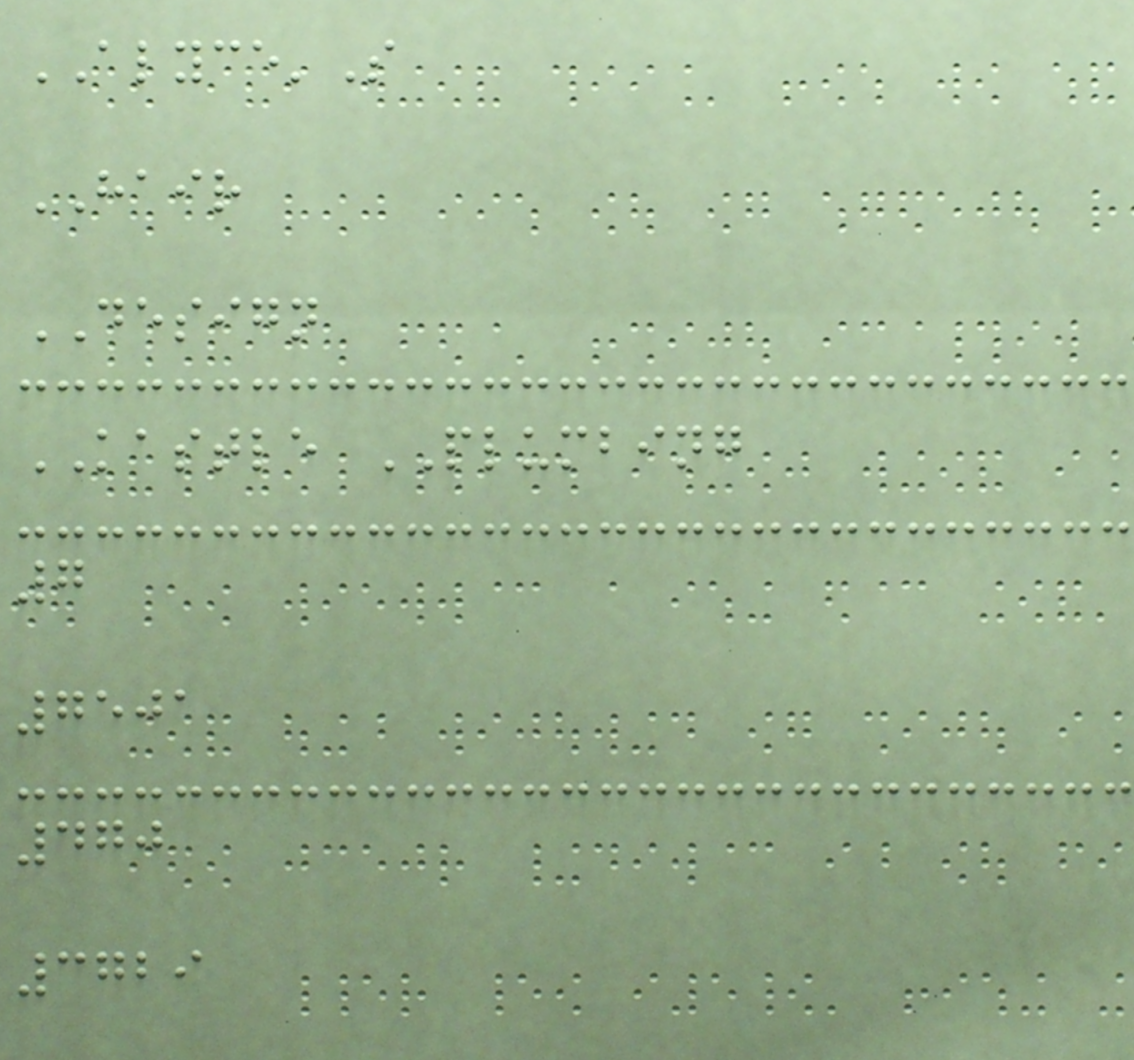ALYCE'S
HAIR
DESIGN
KASTLE PLUMBING
7
7501
470
3729
